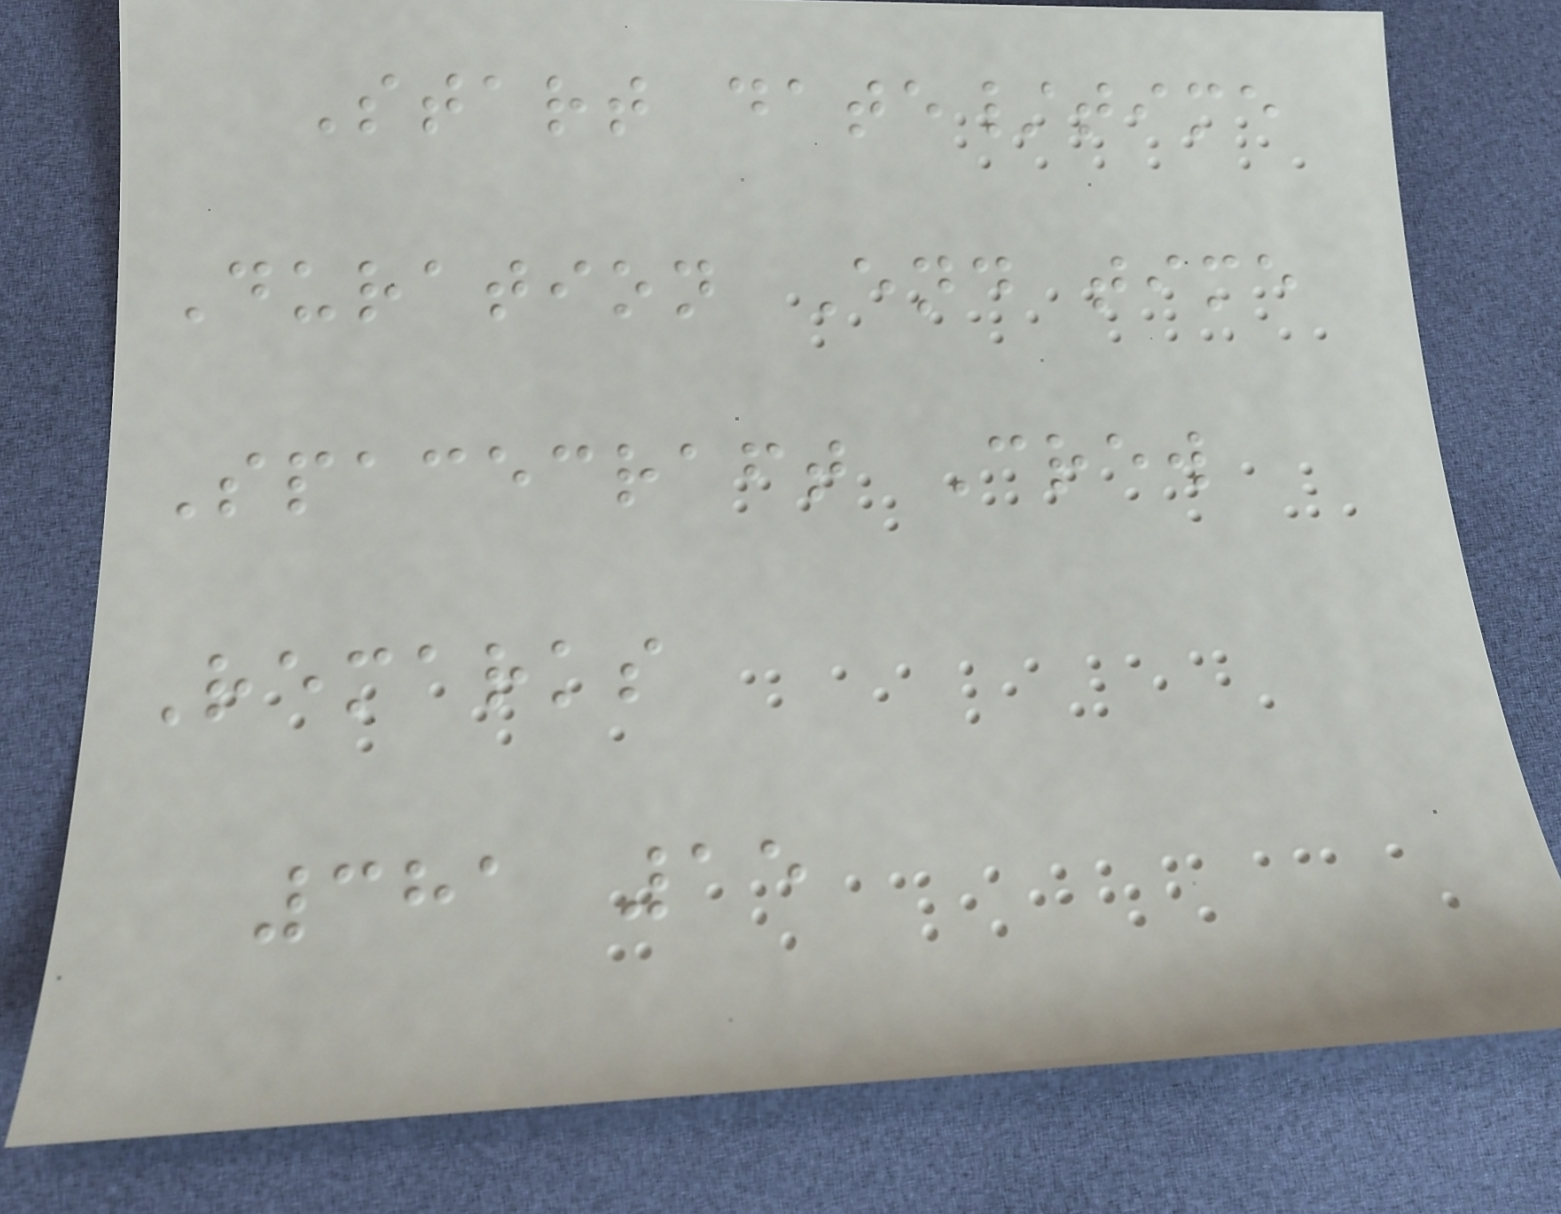Start date/time
Duration End time
Spacecraft Crew
Remarks
381 15
